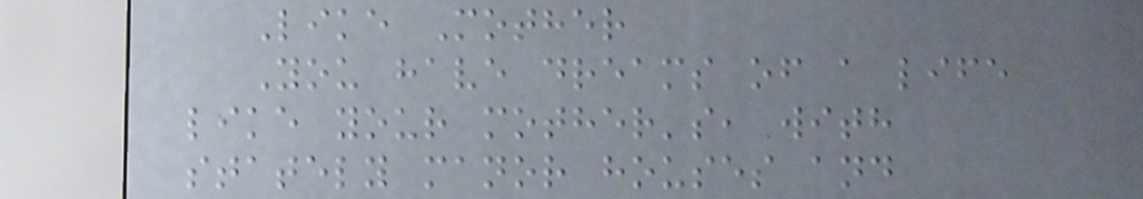Like Mother
You have dreams of a life
like your mother's, with
stately manor houses and
